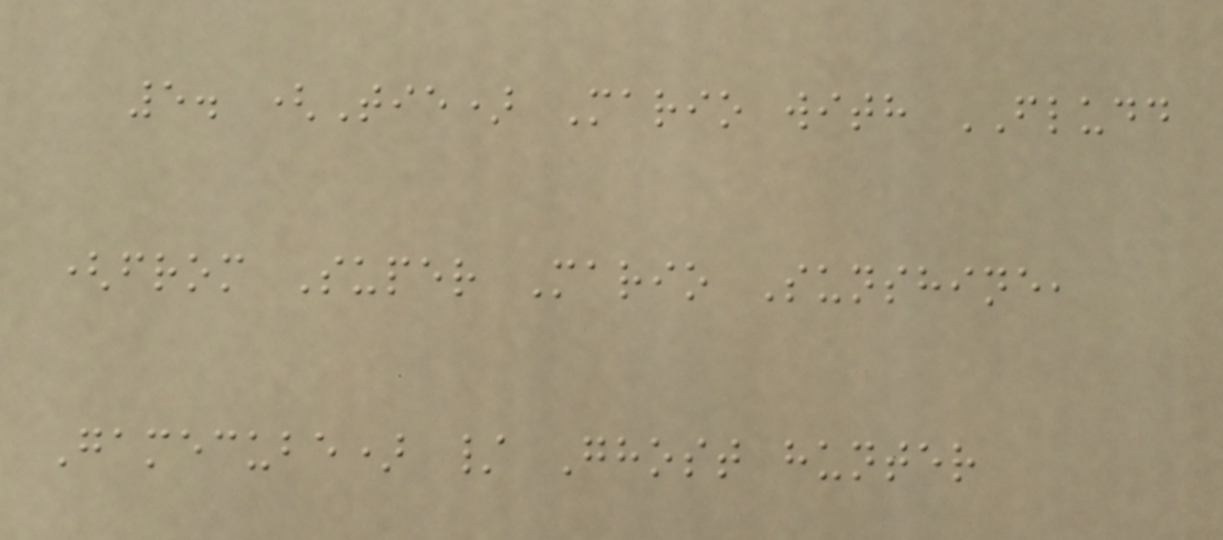5. (Tie) Mario with FLUDD
(from Super Mario Sunshine,
Gamecube) / Ghost hunter
